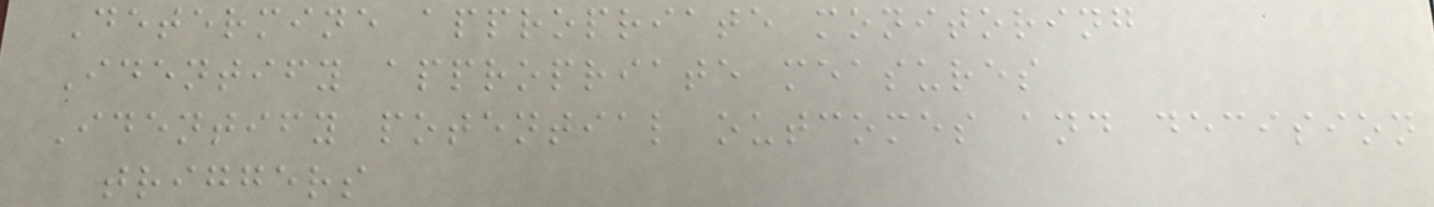Determine appropriate monitoring
Identify appropriate measures
Identify potential outcomes and decision
triggers
